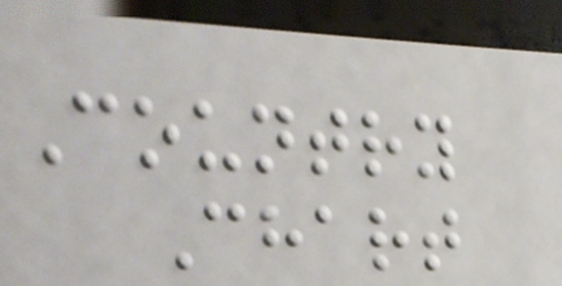Country
Chart
